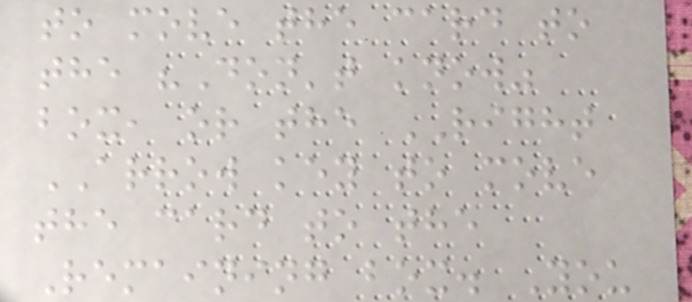to move the card to
the "Don't know"
box, or the RIGHT
ARROW key to move
the card to the
Remaining box. You
